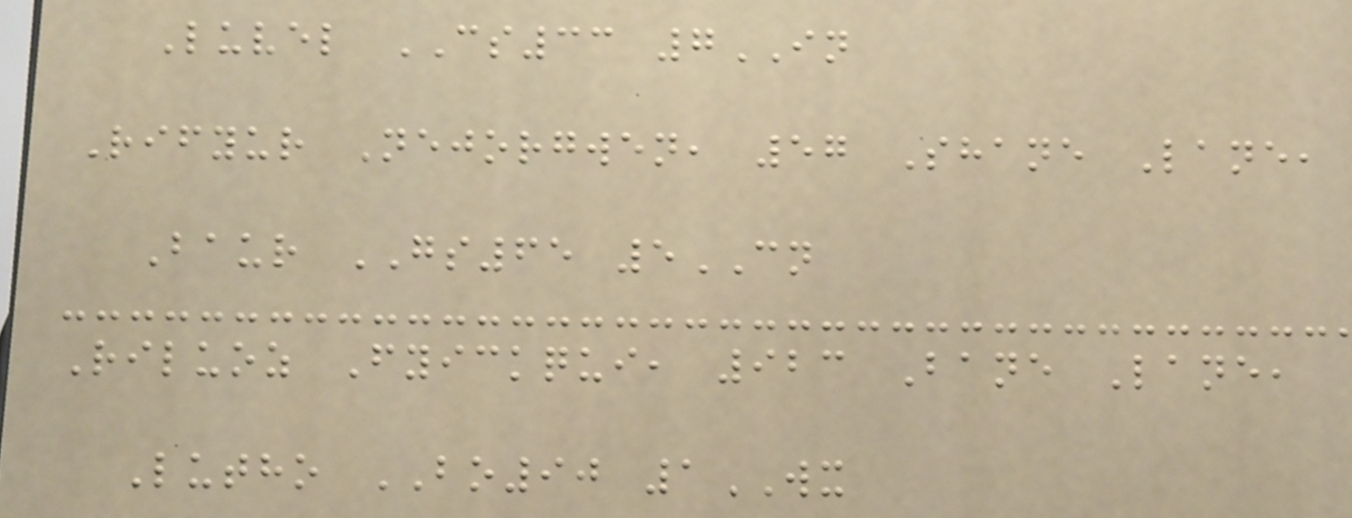Luvel CS33 7IN
Rifyur Nejorgwen, 57 Shane Lane,
Baur GS65 5CN
Riluoz Fyickqui, 923 Bane Lane,
Lutho BO90 1WX
